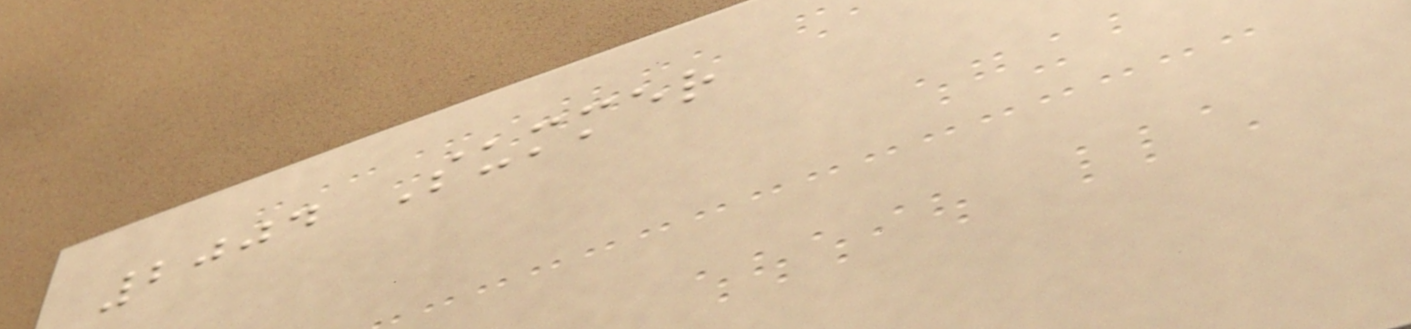2004 Summer
